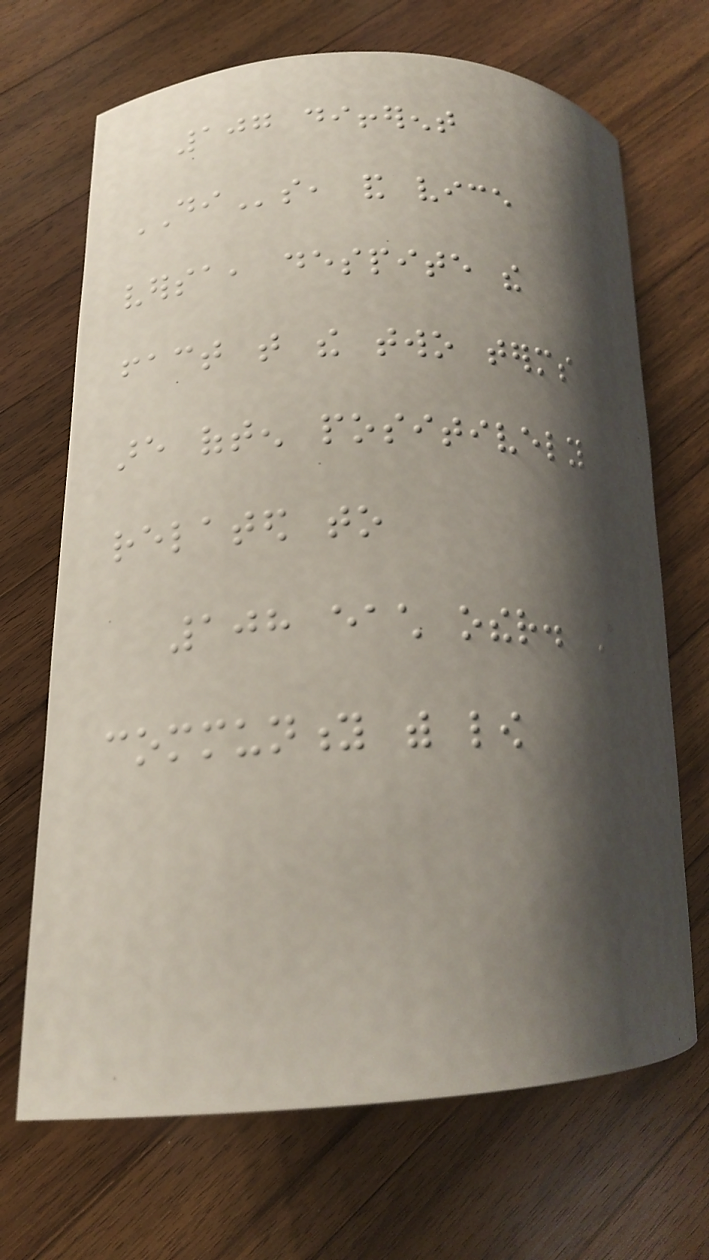107 different
DIs, and vice
versa, despite the
fact that the two terms
are often positively
related to
108 each other. A
community with low
